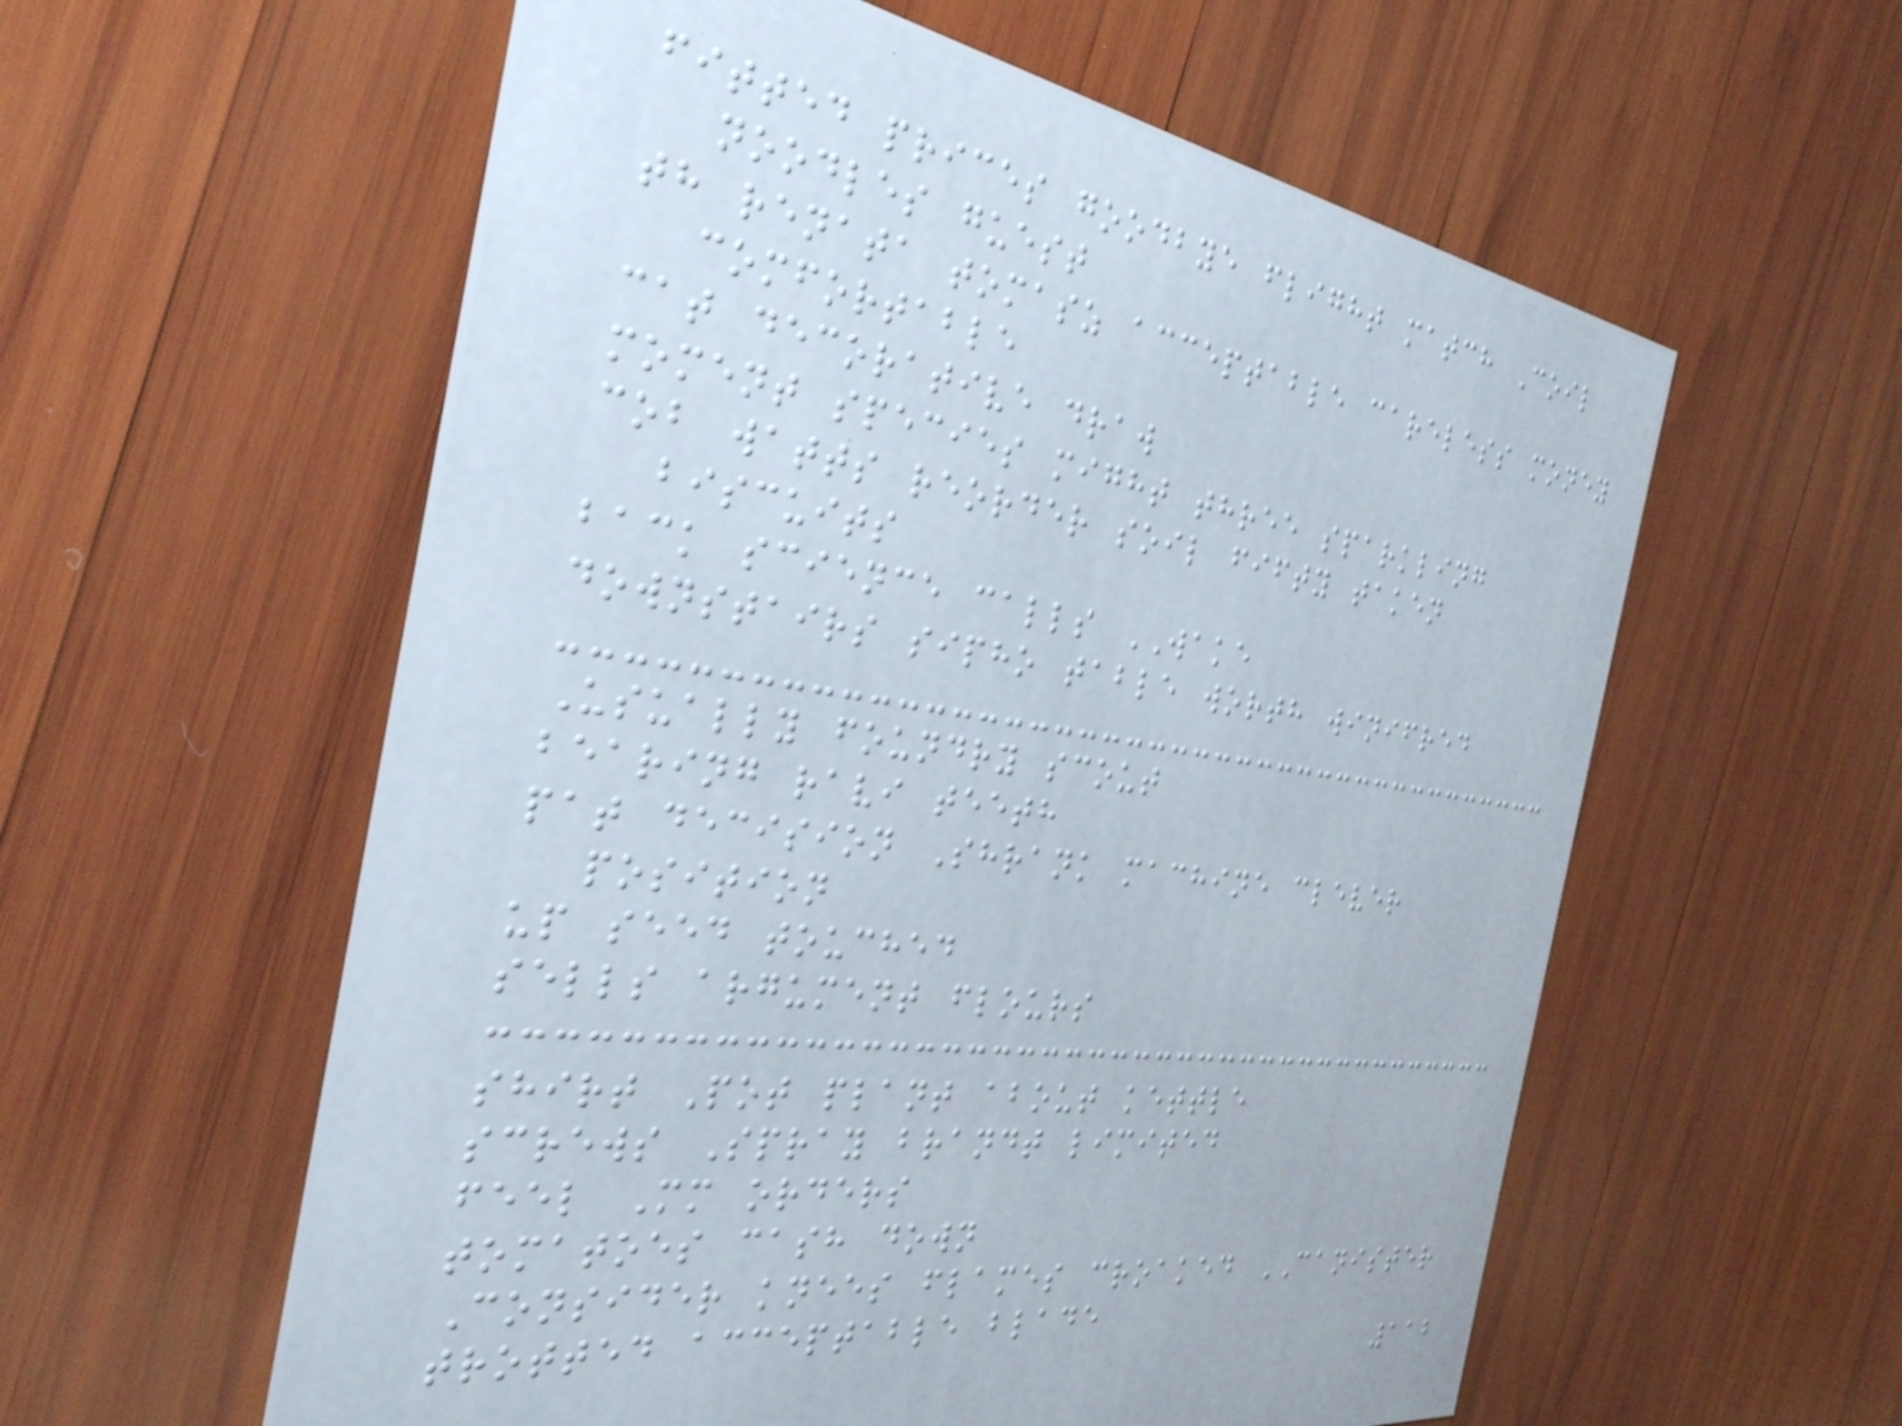fitted prices goodbye flight match Coil
noodles guest
th renata tomasz acceptable careless money
comfortable
cat decorative draw
moment species might three sparkling
cob watts reorder soil fifty taken
biscuits
back science calls WAKE
downstairs sipho table worth winifred
Usually foundry scout
bearing ravi teeth
pat decision Shrank machine clever
position
up seed touched
sells argument flours
shirt Pot plant about kettle
screws Spray brandt limited
feel Mm orders
tomatoes cash down
Consider knees flames croaked CANISTER
trotted acceptable blade
112
